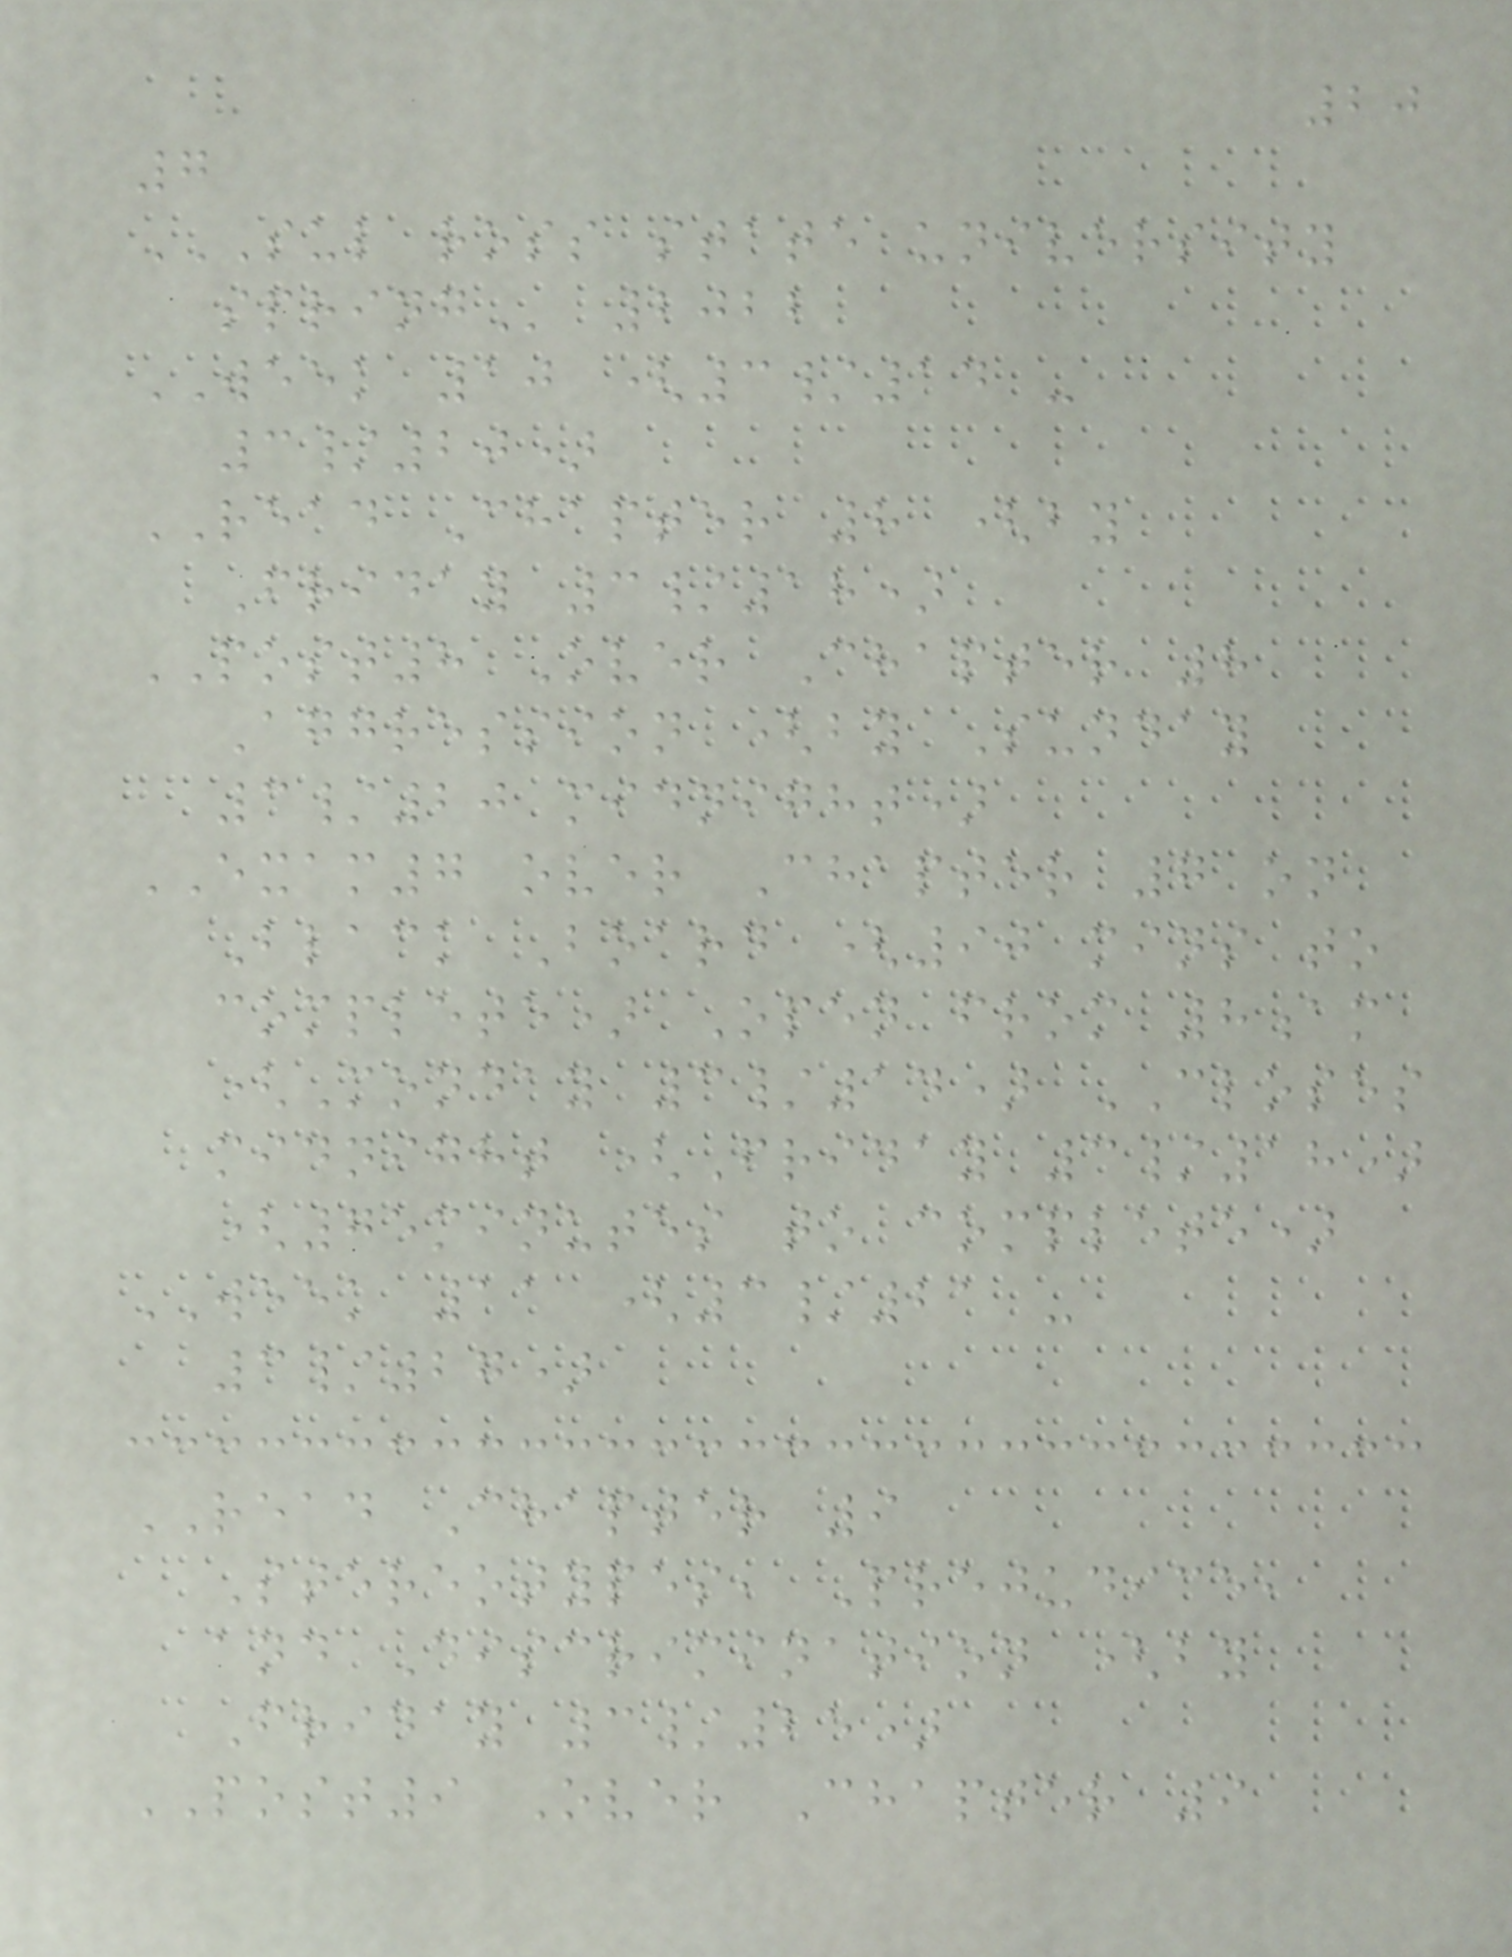20
7
SUL ROSS STATE UNIVERSITY
SPRING 2022
WEEK 10 (3/14 -
3/20)
READ Chapter 8 (by
Friday 3/18)
POST8 Over Chapter 8
Aggression (by Sunday
3/20 midnight)
EXAM7 over Chapter 7 on
Black Board (90 mins to
complete) Open from 8am
(Monday 3/14) CLOSES
midnight (Friday 3/18)
(75minutes to complete)
WEEK 11 (3/21 -
3/27)
READ Chapter 9
Stereotypes, Prejudice,
and Discrimination (by
Friday 3/25)
POST9 Over Chapter 9
